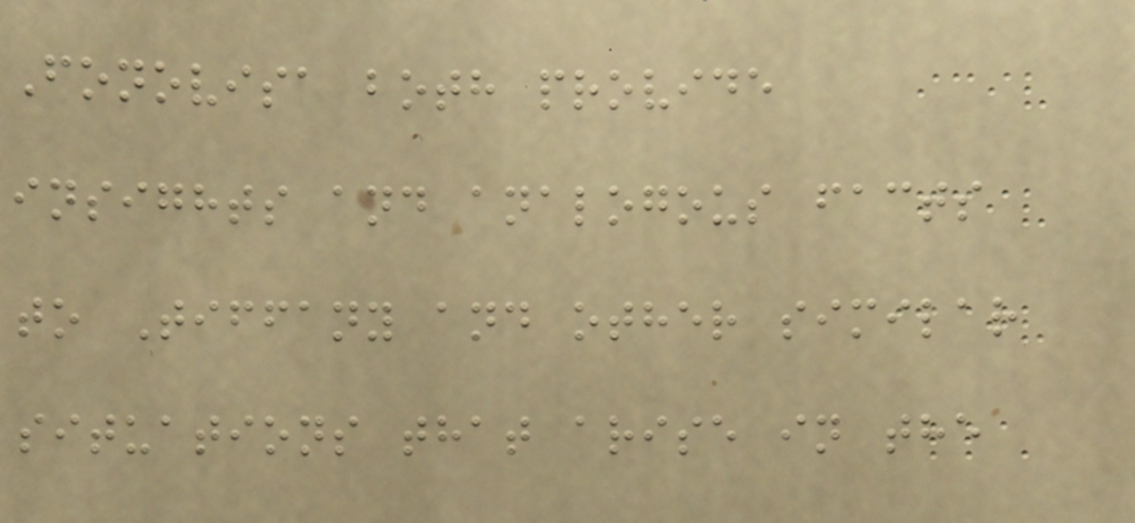Fonovisa both provide
insights and analogous facts
to Tiffany and other similar
situations that arise in the
